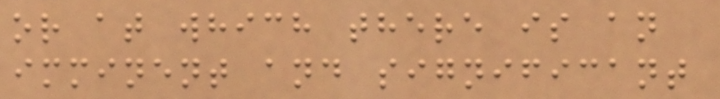or at which there is an
imminent and significant
